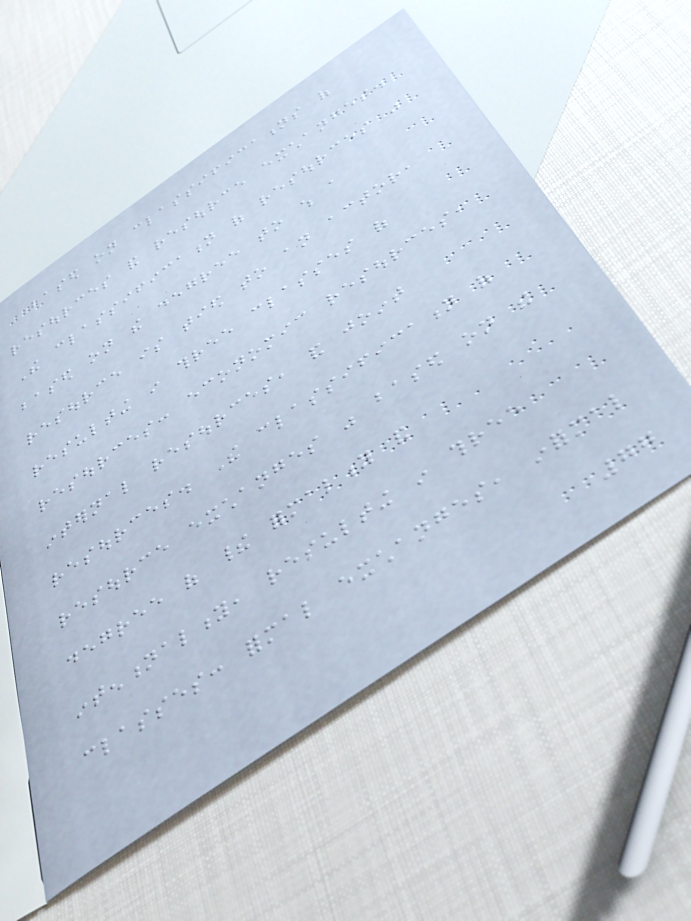based on classifications of
resources and resource exchanges.
The classification of resources was
based on the degree to which a
resource is tied to an actor,
resulting in three classes of
resources: economic resources,
internal resources, and joint
resources. The classification of
resource exchanges was based on the
degree of their formality and
intentionality, resulting in three
classes: formal exchanges, informal
77
